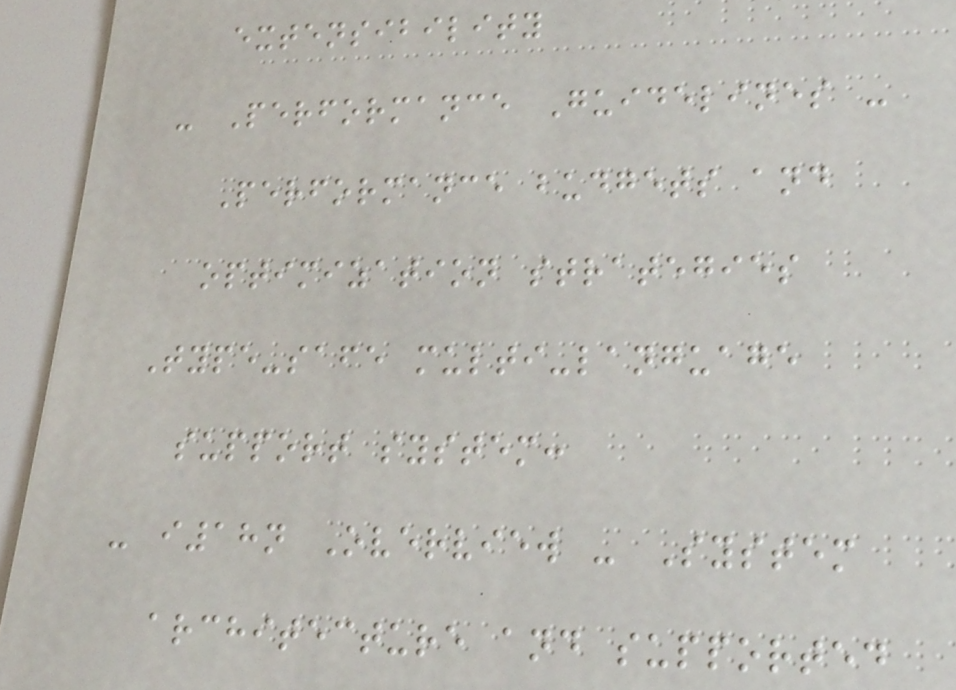extensibility
- Performance Guidelines -
Performance budgets and
optimization strategies
Type-safe multi-language
support system:
- i18n Overview - System
architecture and supported
